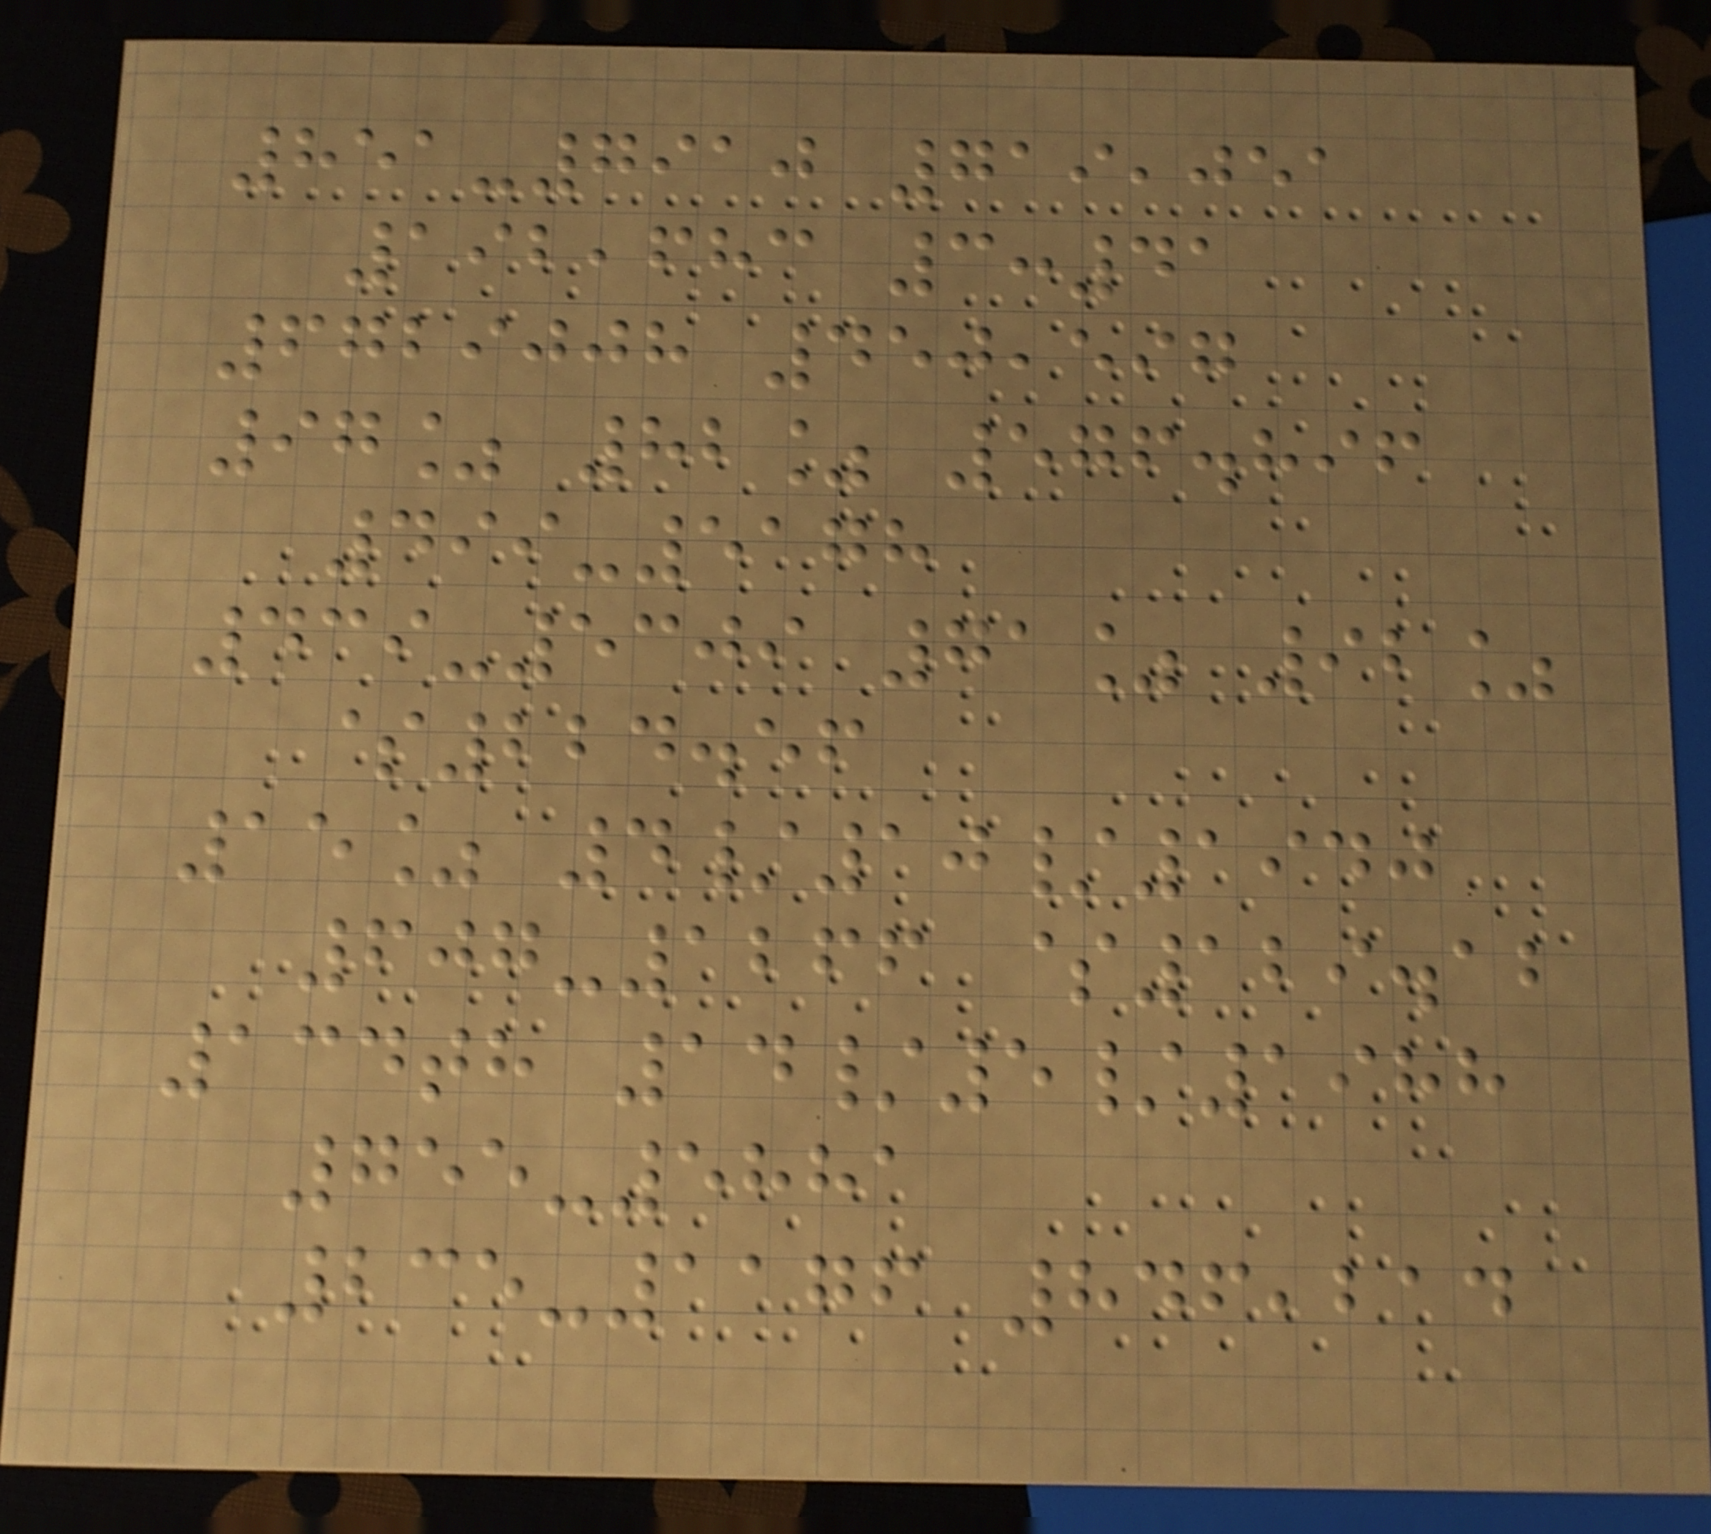851-7910 719,051
192,683 3:41
6729008 450,597
97% 82% 576.896
499-5178
439-5309 71% 92%
$224.56
15% 4/10/1940
607-1266 $129.12
134th 14/5/1988
755-5881
235-1176 846,214
